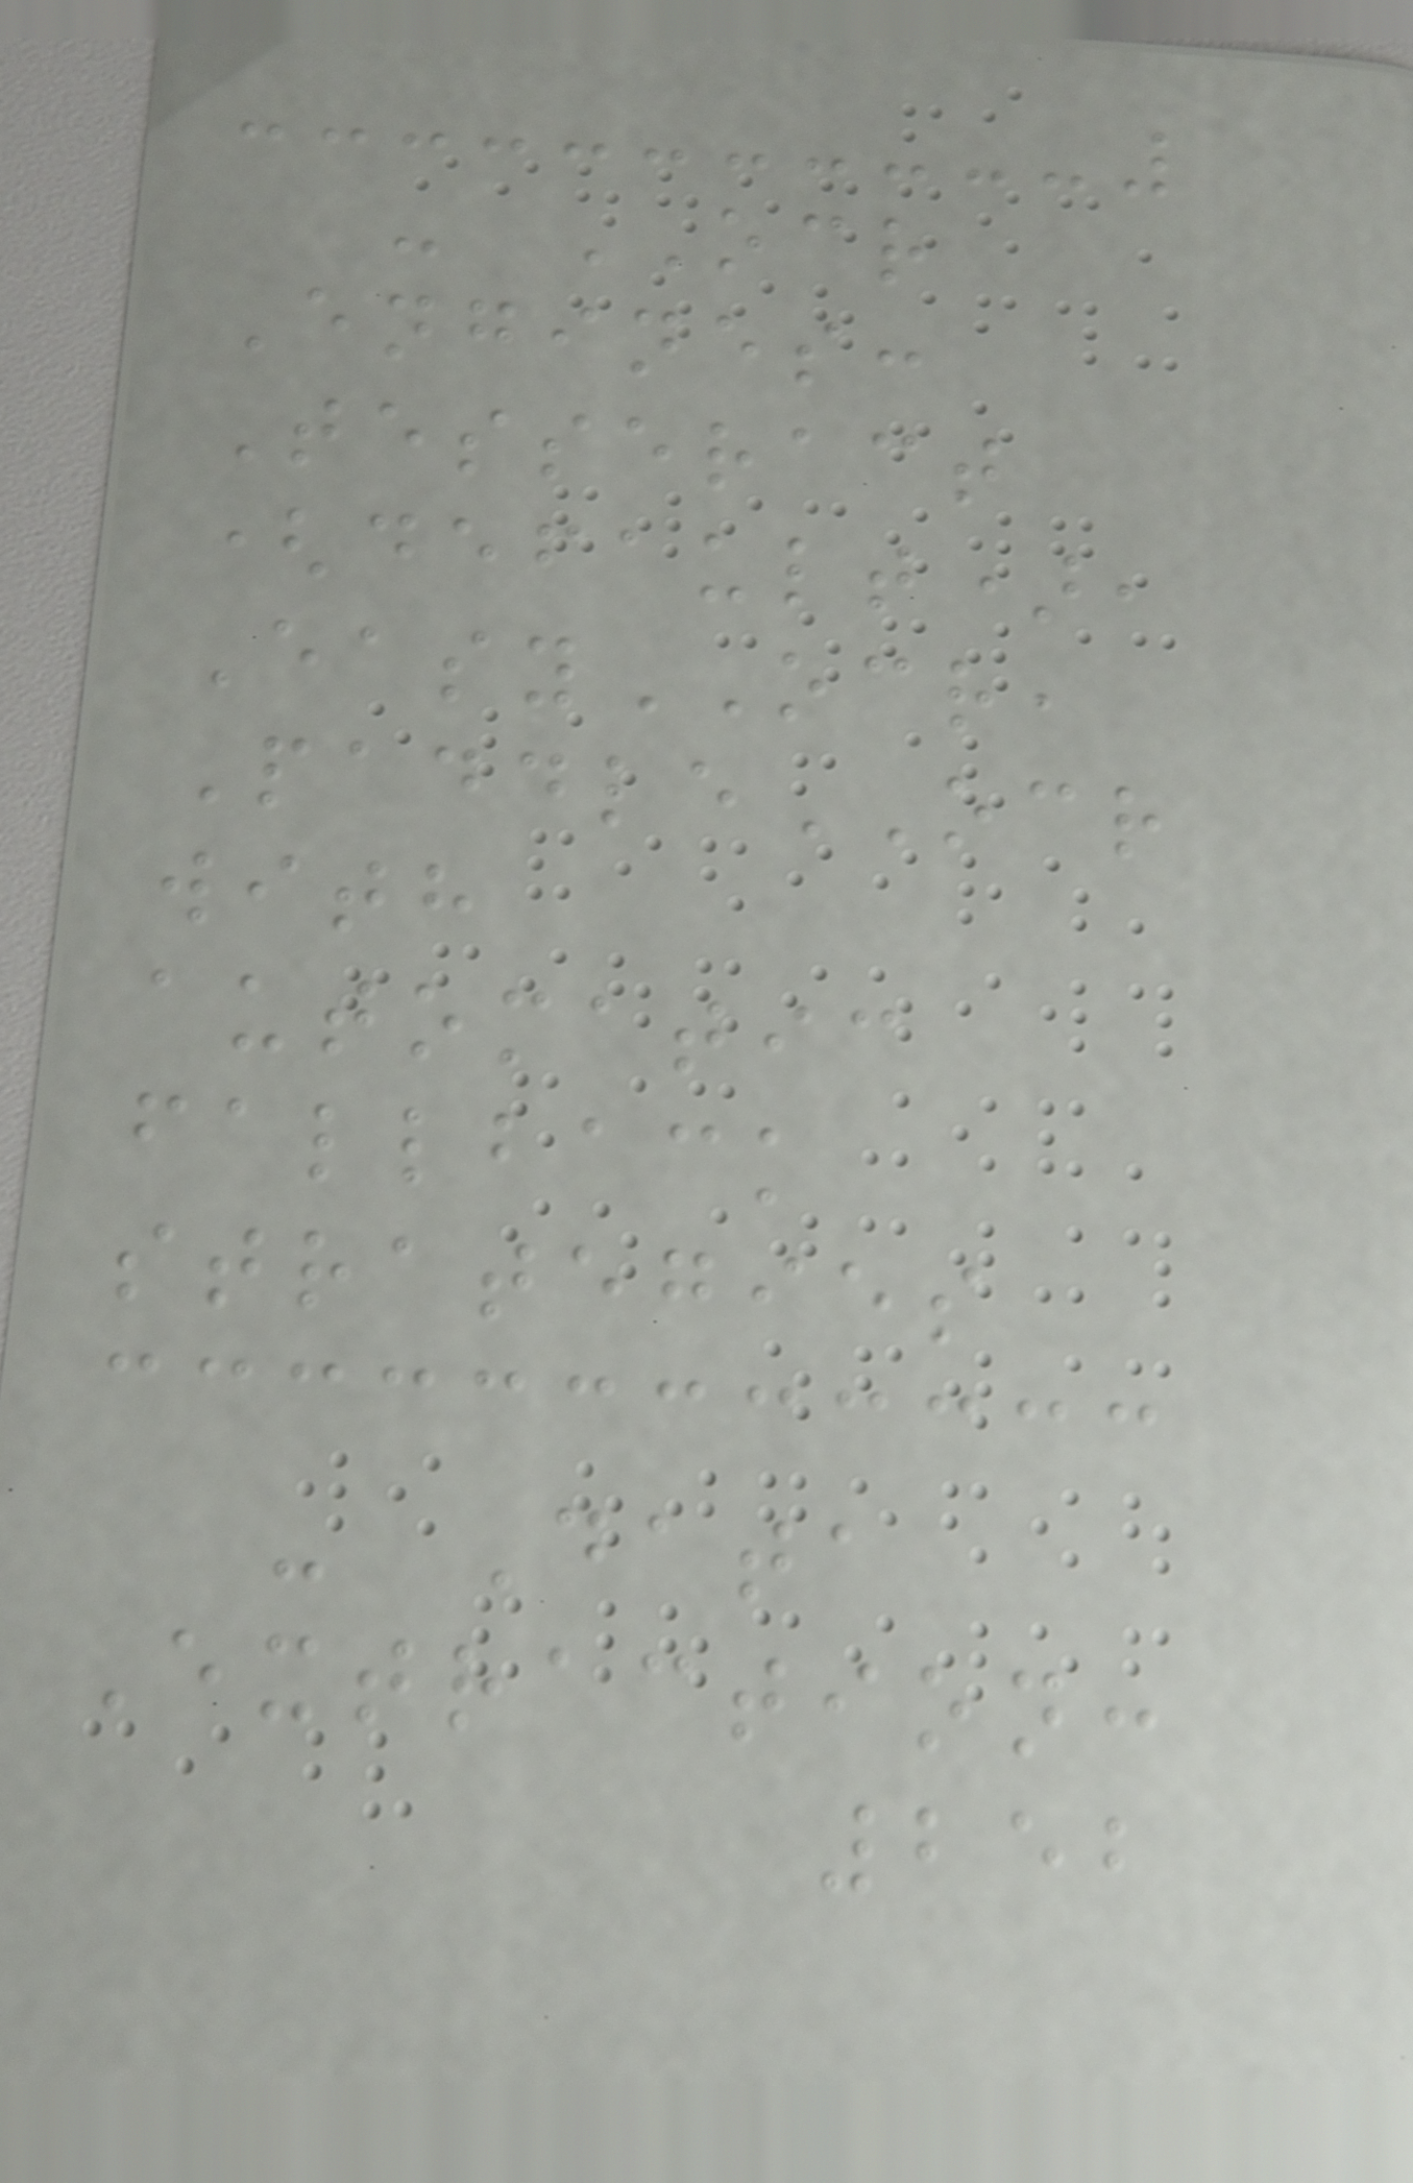- OCR
Engines:
Tesseract
(default),
EasyOCR,
PaddleOCR
with
automatic
fallback
strategies
- Data
Extraction:
252
